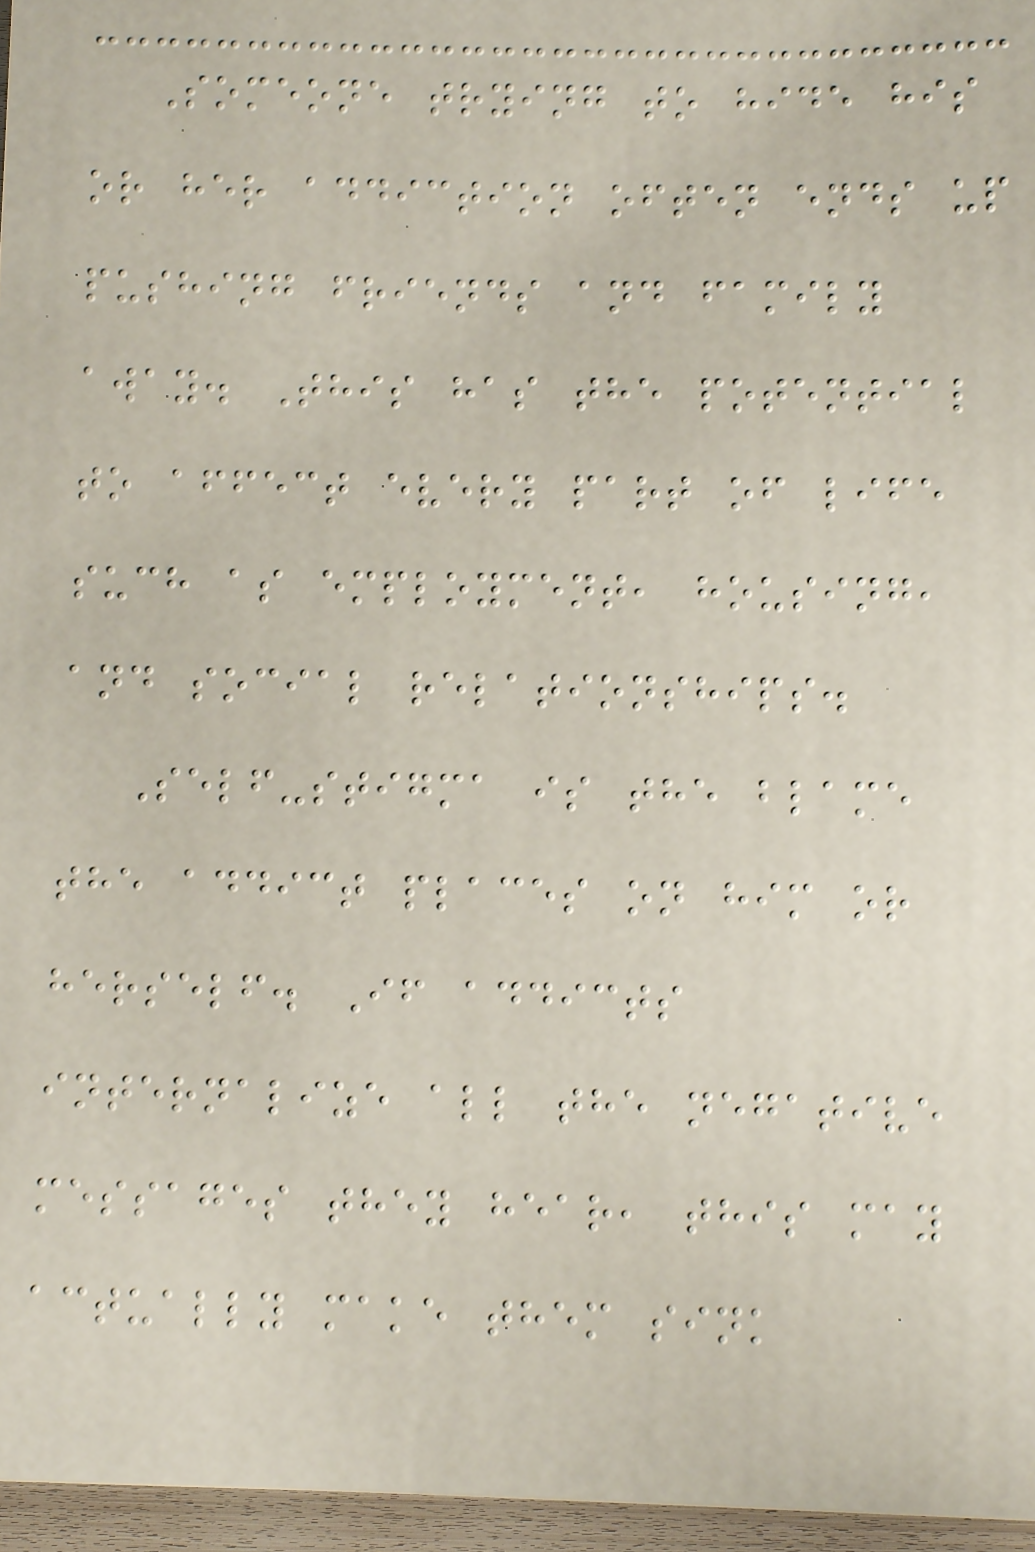Someone trying to hide his
or her addiction often ends up
pushing friends and family
away. This has the potential
to affect every part of life
such as employment, housing,
and social relationships.
Self-stigma is the blame
the addict places on him or
herself. If addicts
internalize all the negative
messages they hear, this may
actually make them sink
